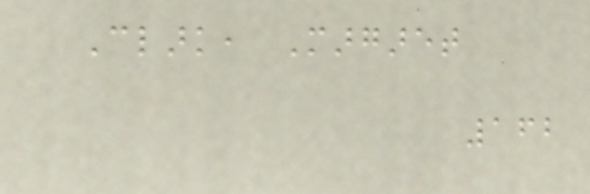Clark, Margaret
162
